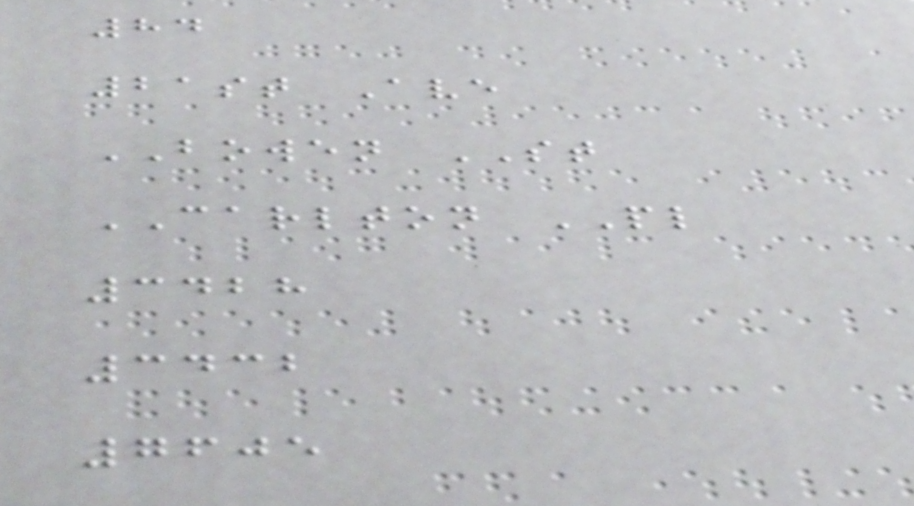84
21st Ave
BOWEN ST
CARLTON PL
3428
3432
7605
